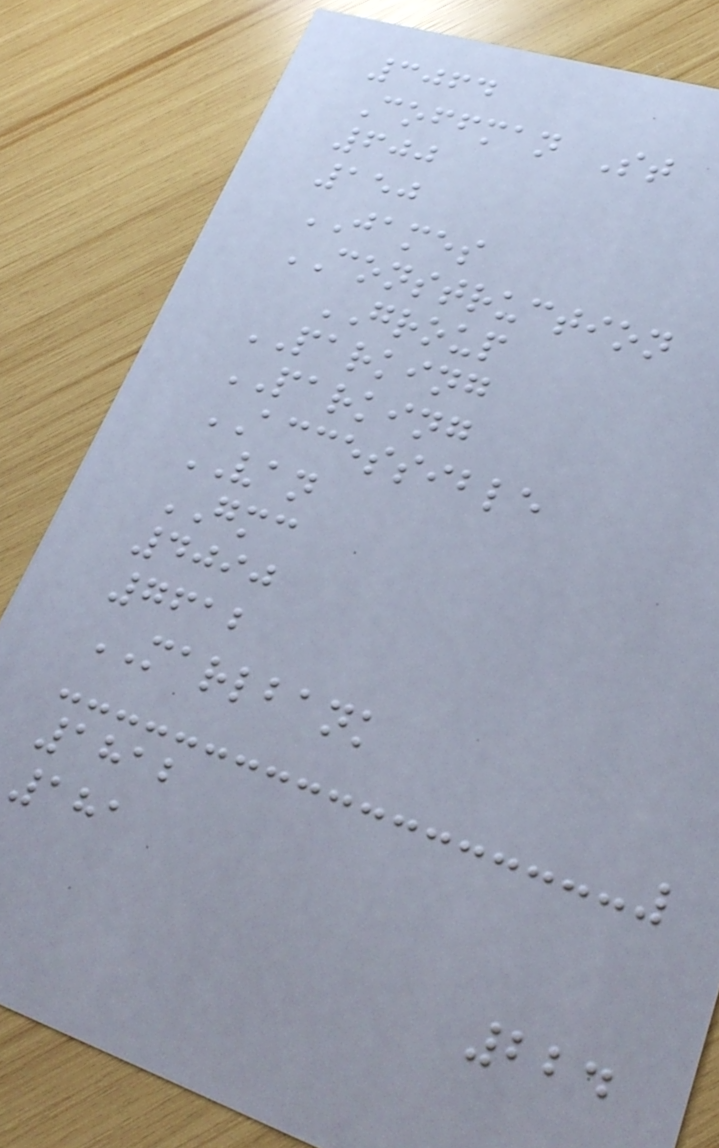3064
Coffman St
600
150
JAMES
CONSTRUCTION
GROUP
PARKING
PARKING
ACCESSIBLE
VAN
GMC
4090
7612
MARLBANK
1812
181
224
